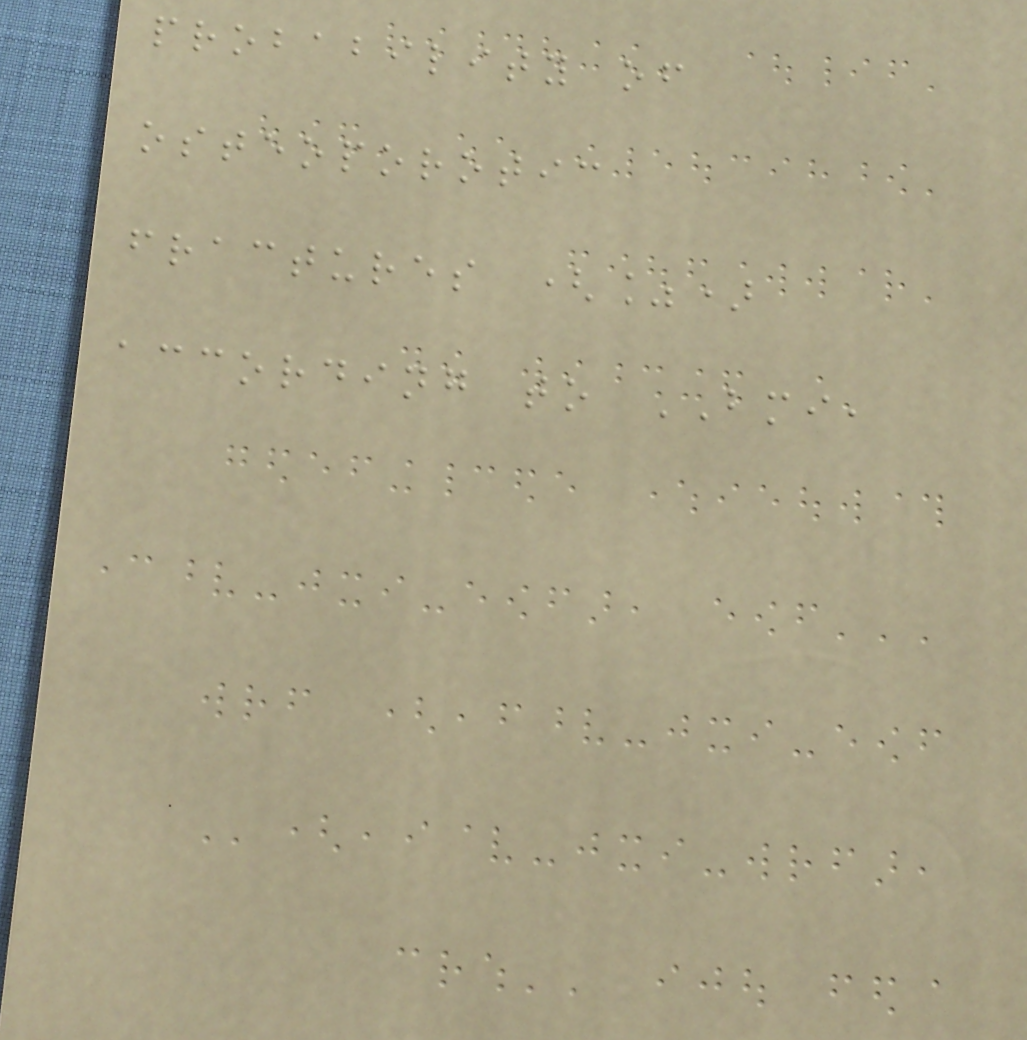probability of
osteoporotic
fractures (%)
according to BMI,
